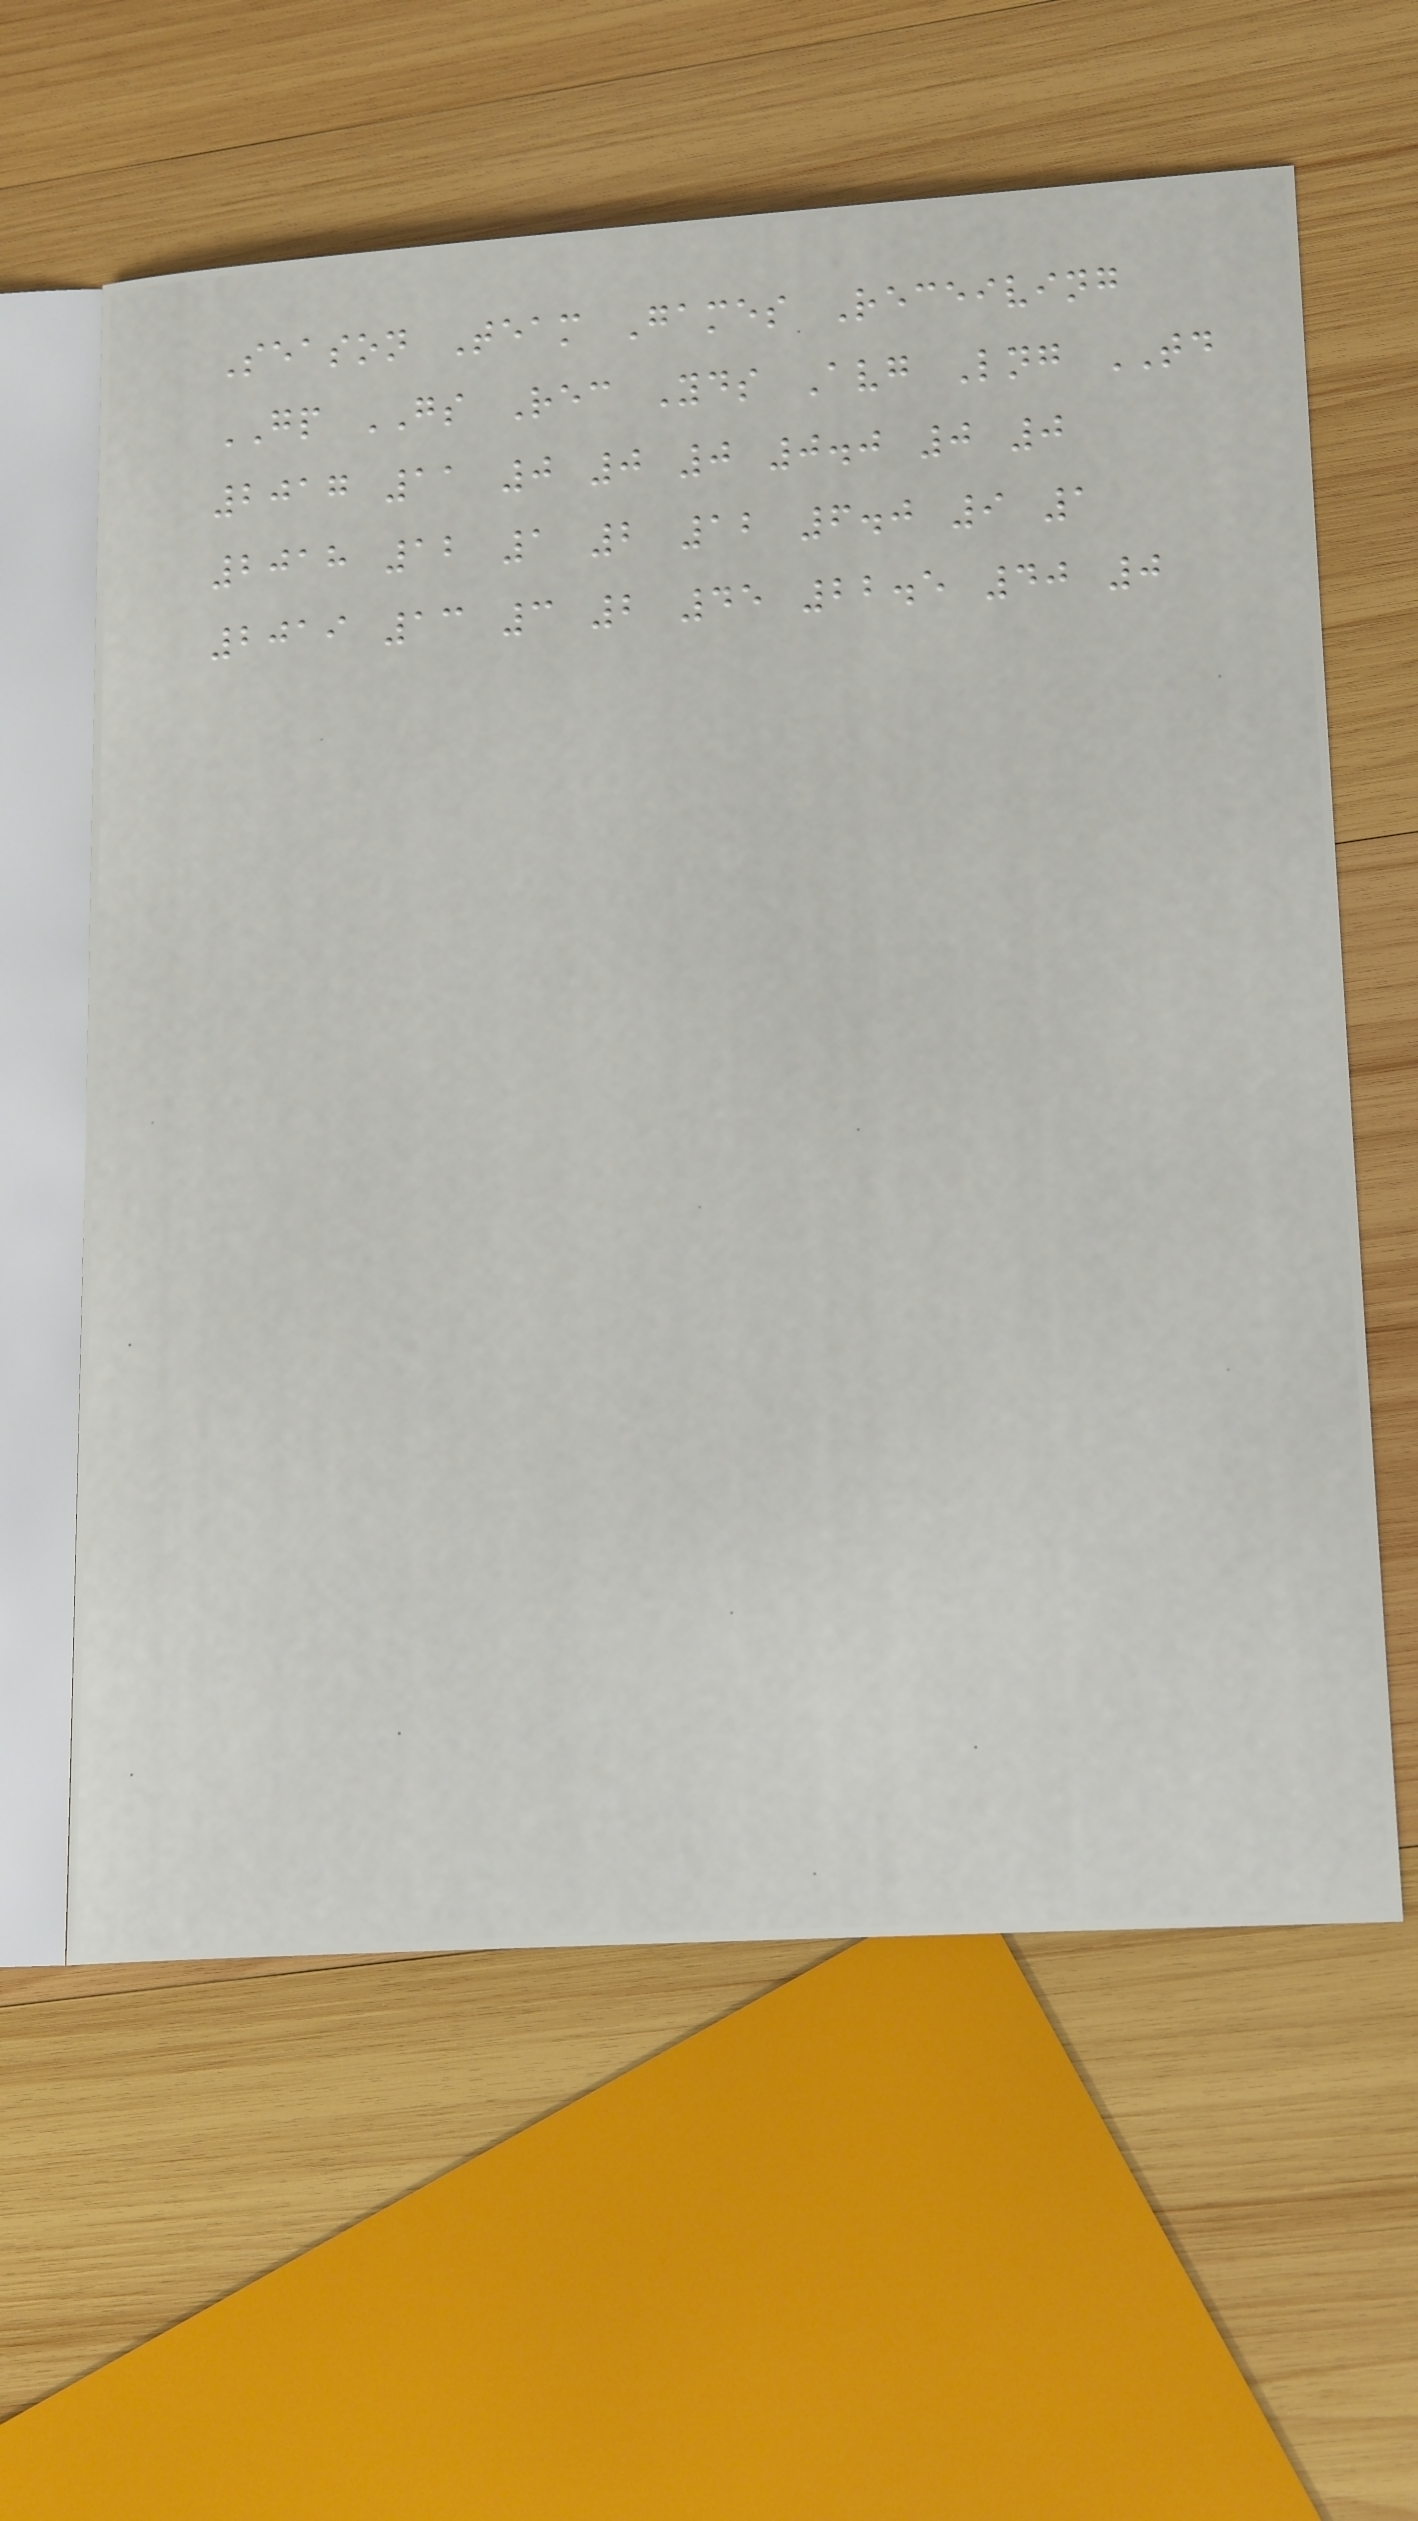Season Team Games Receiving
GP GS Rec Yds Avg Lng TD
2017 11 0 0 0 0.0 0 0
2018 12 1 2 12 6.0 9 1
2019 13 3 2 45 22.5 40 0
